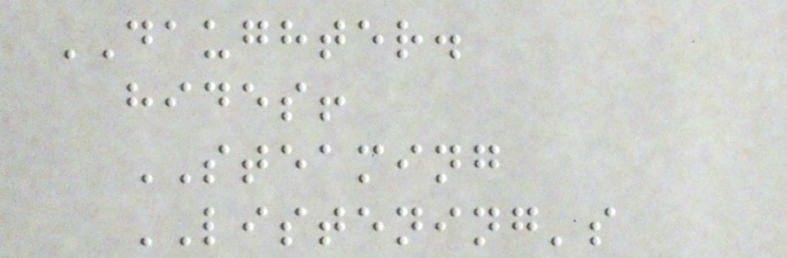DAUGHTER.
hides!
STEAMING
LISTENING's
